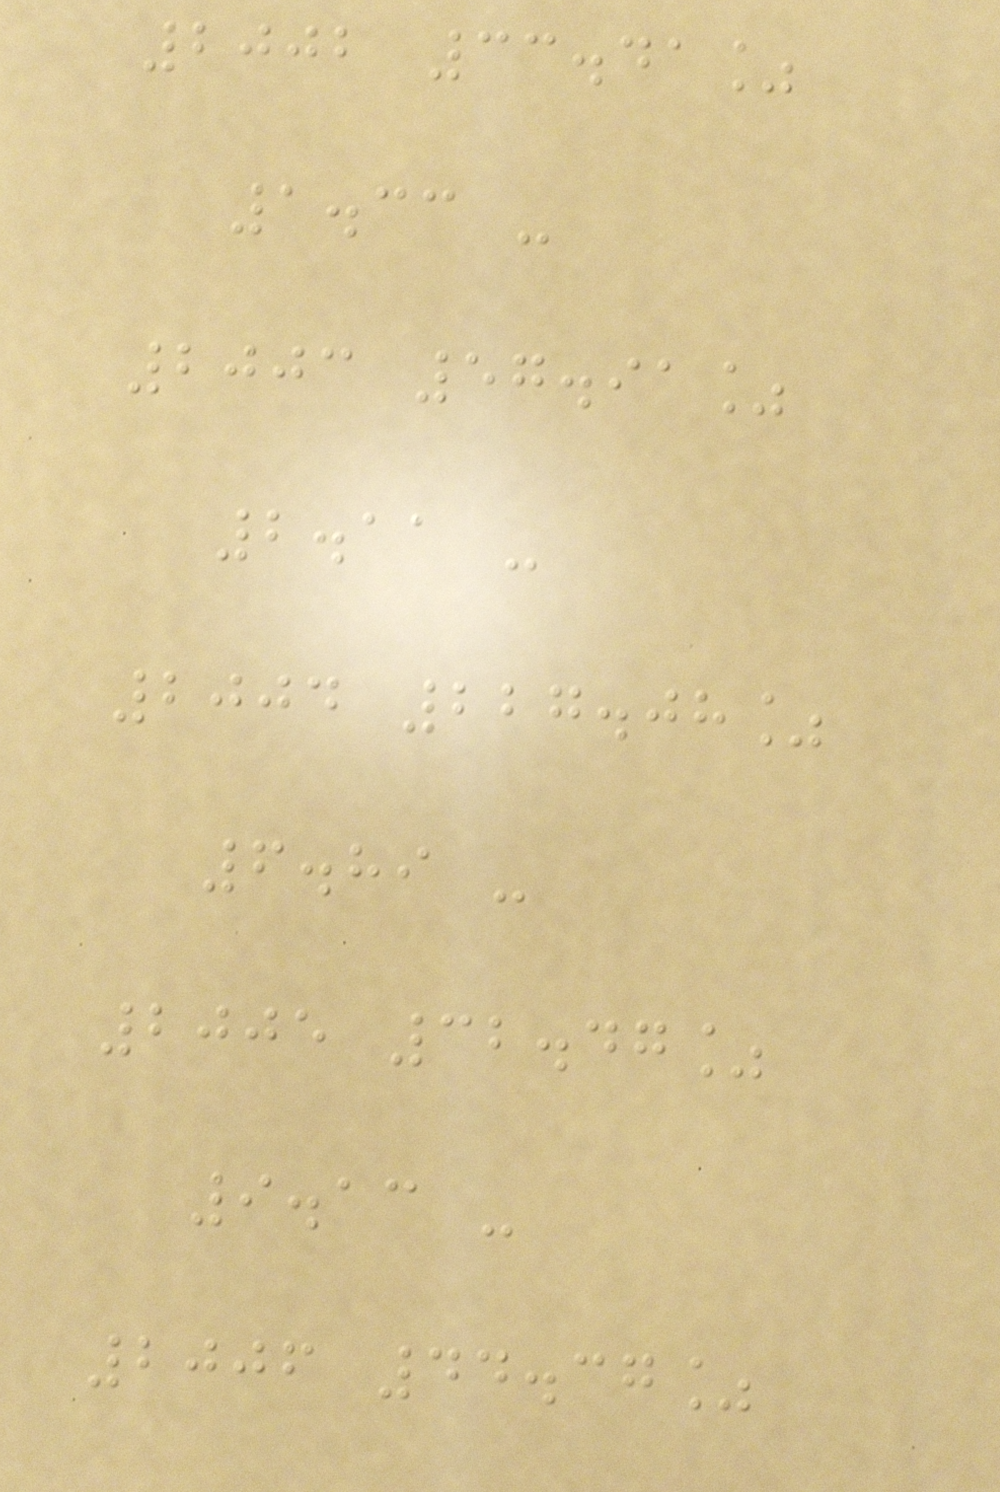2002 33.41%
1.33 -
2003 57.91%
2.11 -
2004 227.08%
6.89 -
2005 32.47%
9.13 -
2006 44.37%
